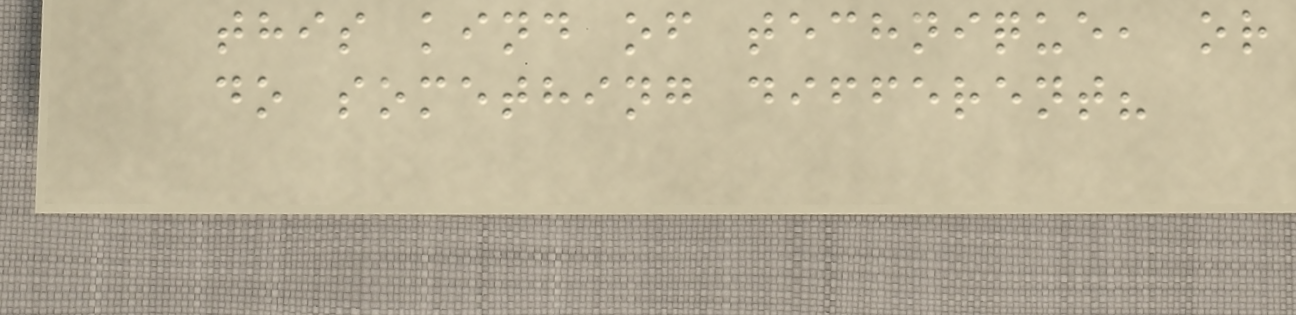this kind of technique, or
do something different?
